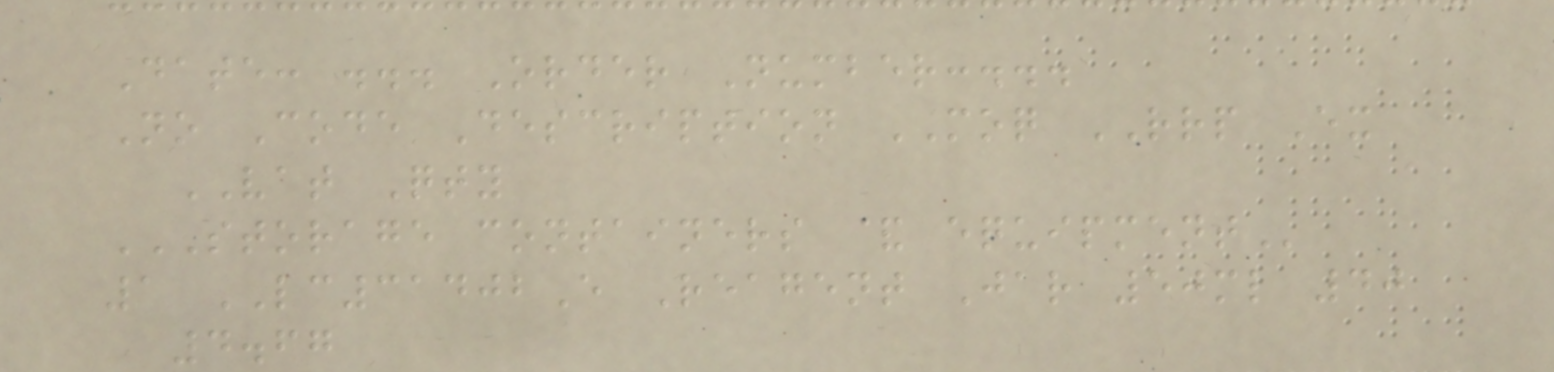Date: ... Order Number:...
No Code Description MOQ RRP Ex
VAT Qty
STORAGE CONTAINERS & EQUIPMENT
1 LC31402E Reagent Jar 50ml 40
4.67
